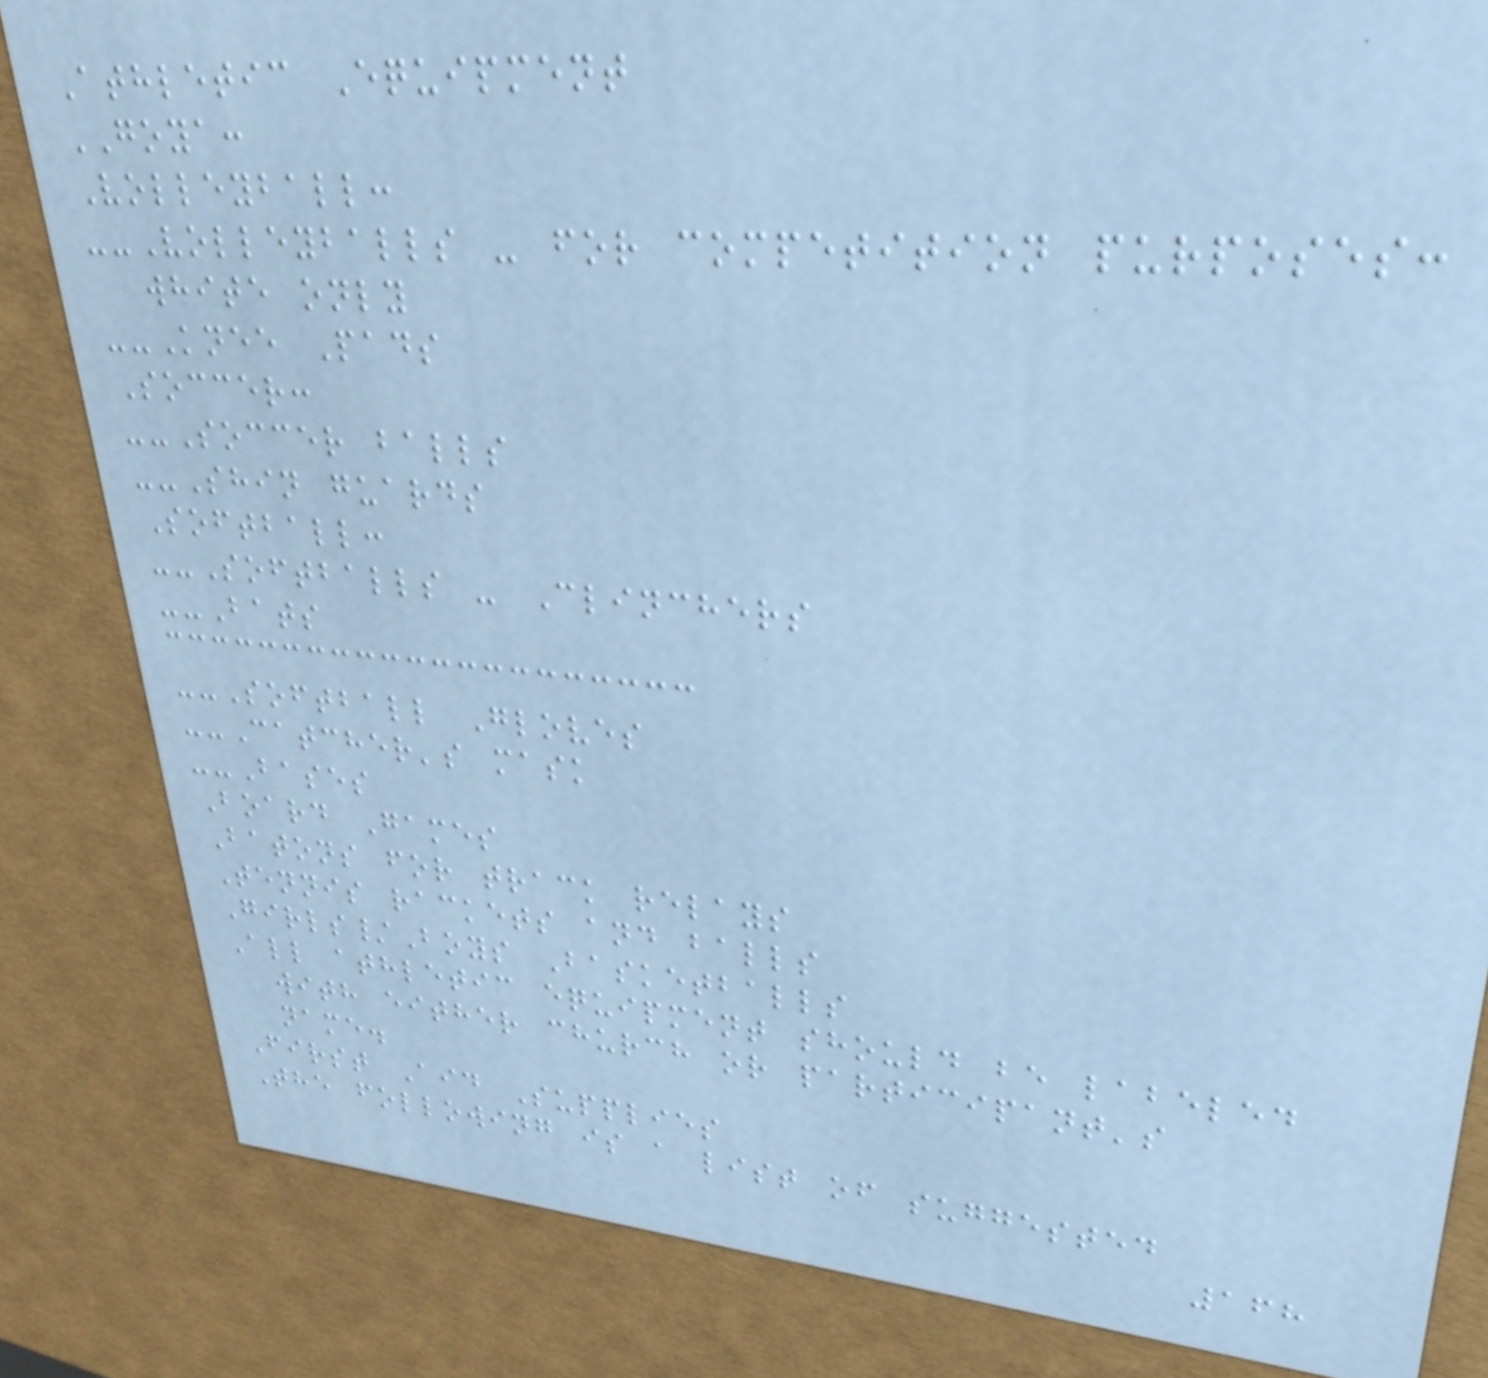Athletic Equipment
GOYA:
Volleyball:
--Volleyballs - for competition purposes:
white only
--Knee Pads
Soccer:
--Soccer balls
--Shin guards
Softball:
--Softballs - Clinchers
--Bats
--Softball Gloves
--Catcher's mask
--Bases
Board Games
Batons for track relays
Tennis rackets and balls
Girls/Boys Basketballs
All athletic equipment should be labeled
with either church or participant's
name.
First Aid Supplies
The following is a list of suggested
168
